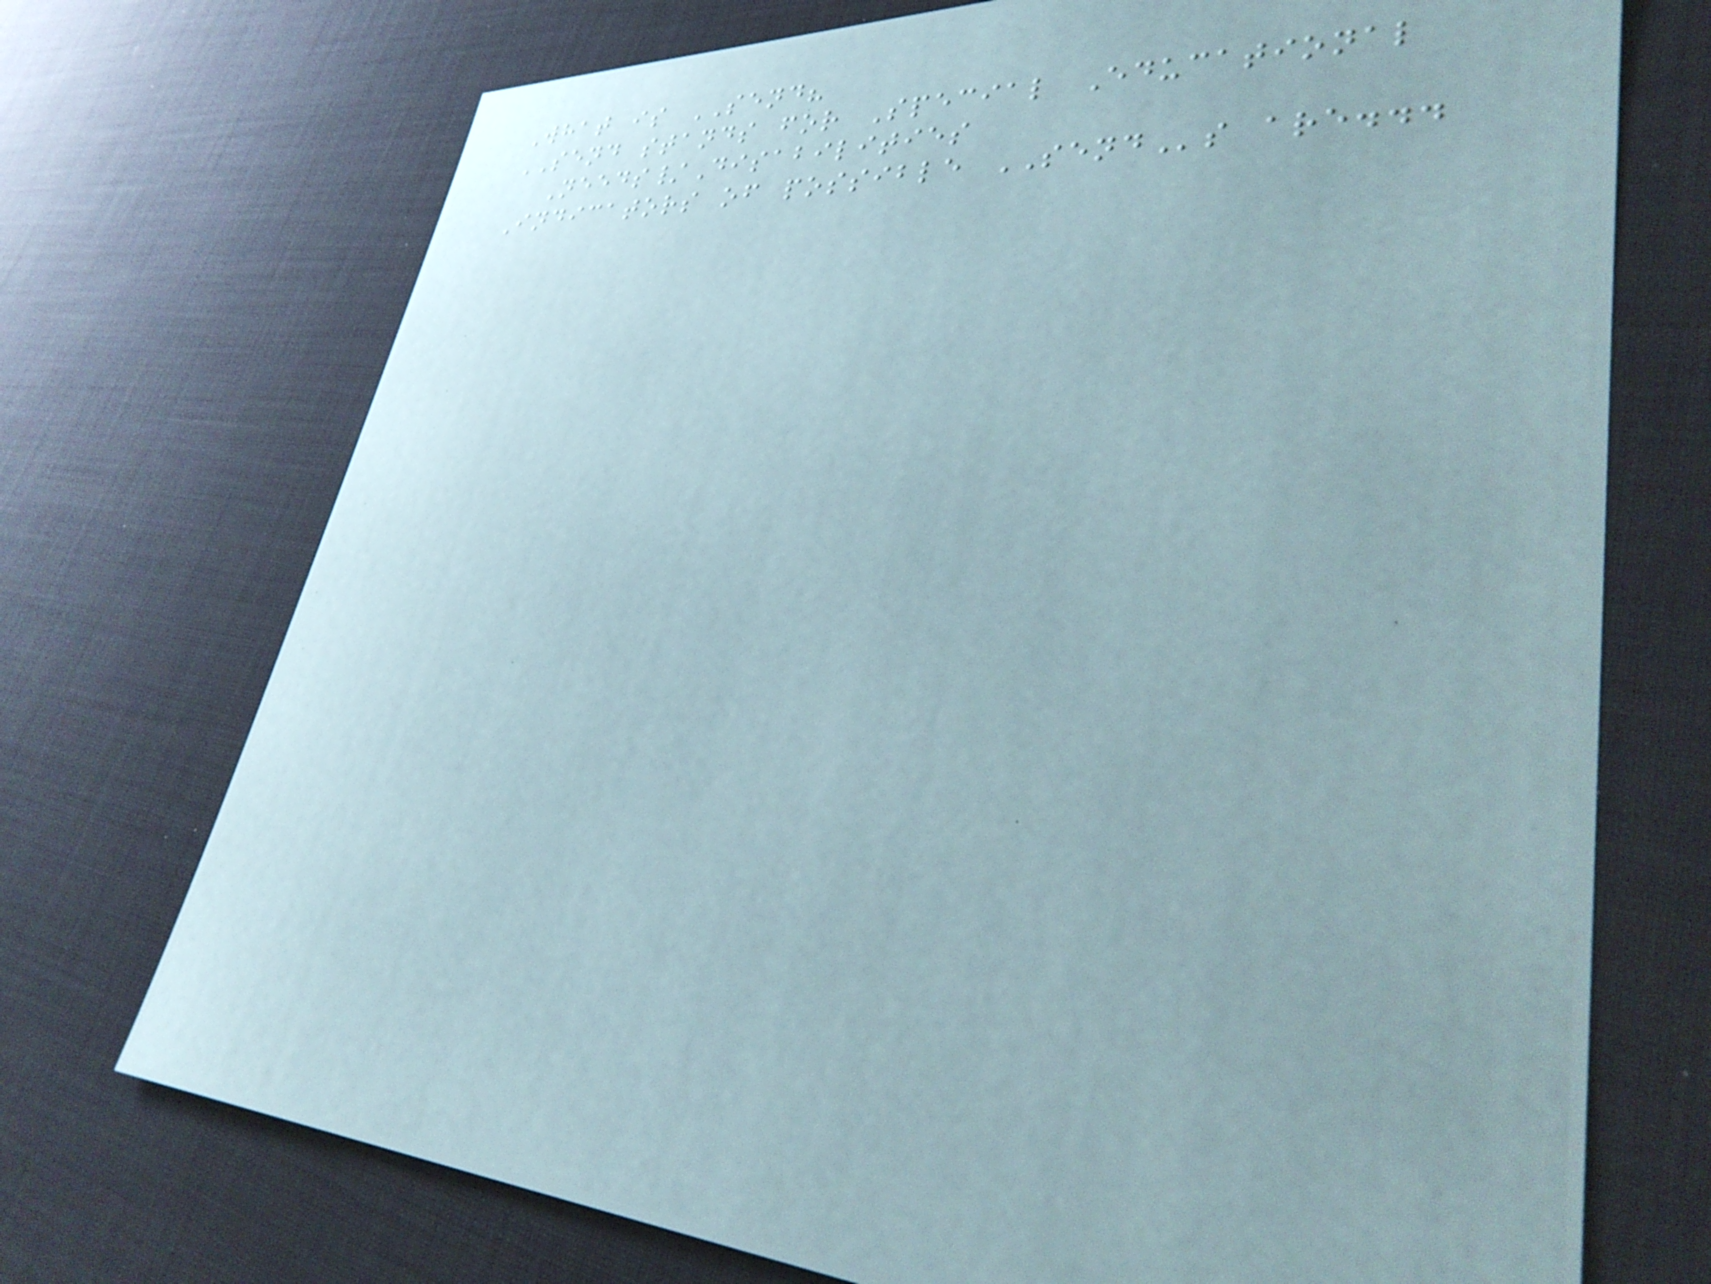What is SEND?
SEND stands for Special Educational
Needs/Disabilities
Indicators of possible SENDs are...
